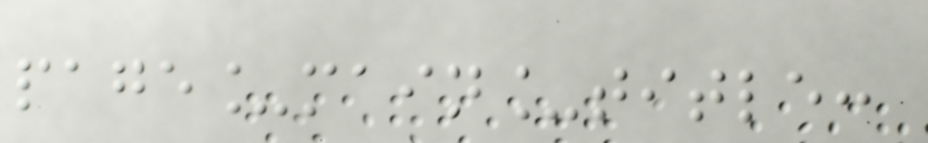page_main_title:
